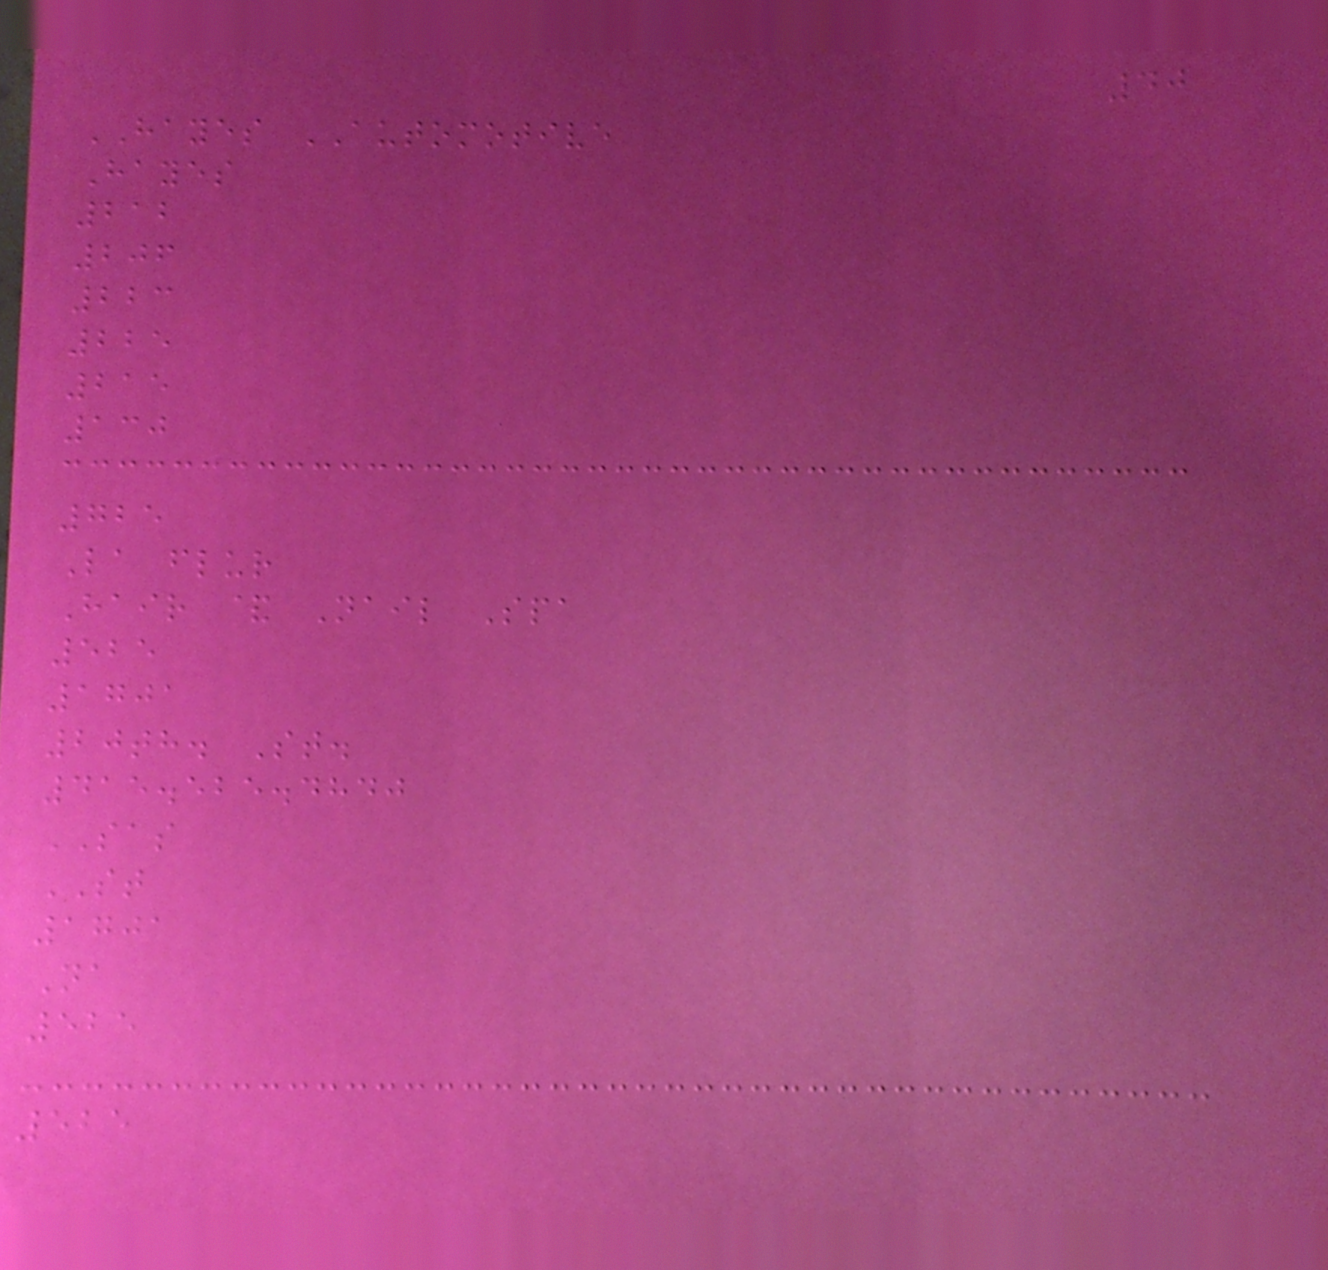40
HAYES AUTOMOTIVE
Hayes
212
206
223
225
215
130
725
La flur
Hair & Nail Spa
525
1701
20th. St.
415.525.4840
SAS
ST
1701
Na
525
525
